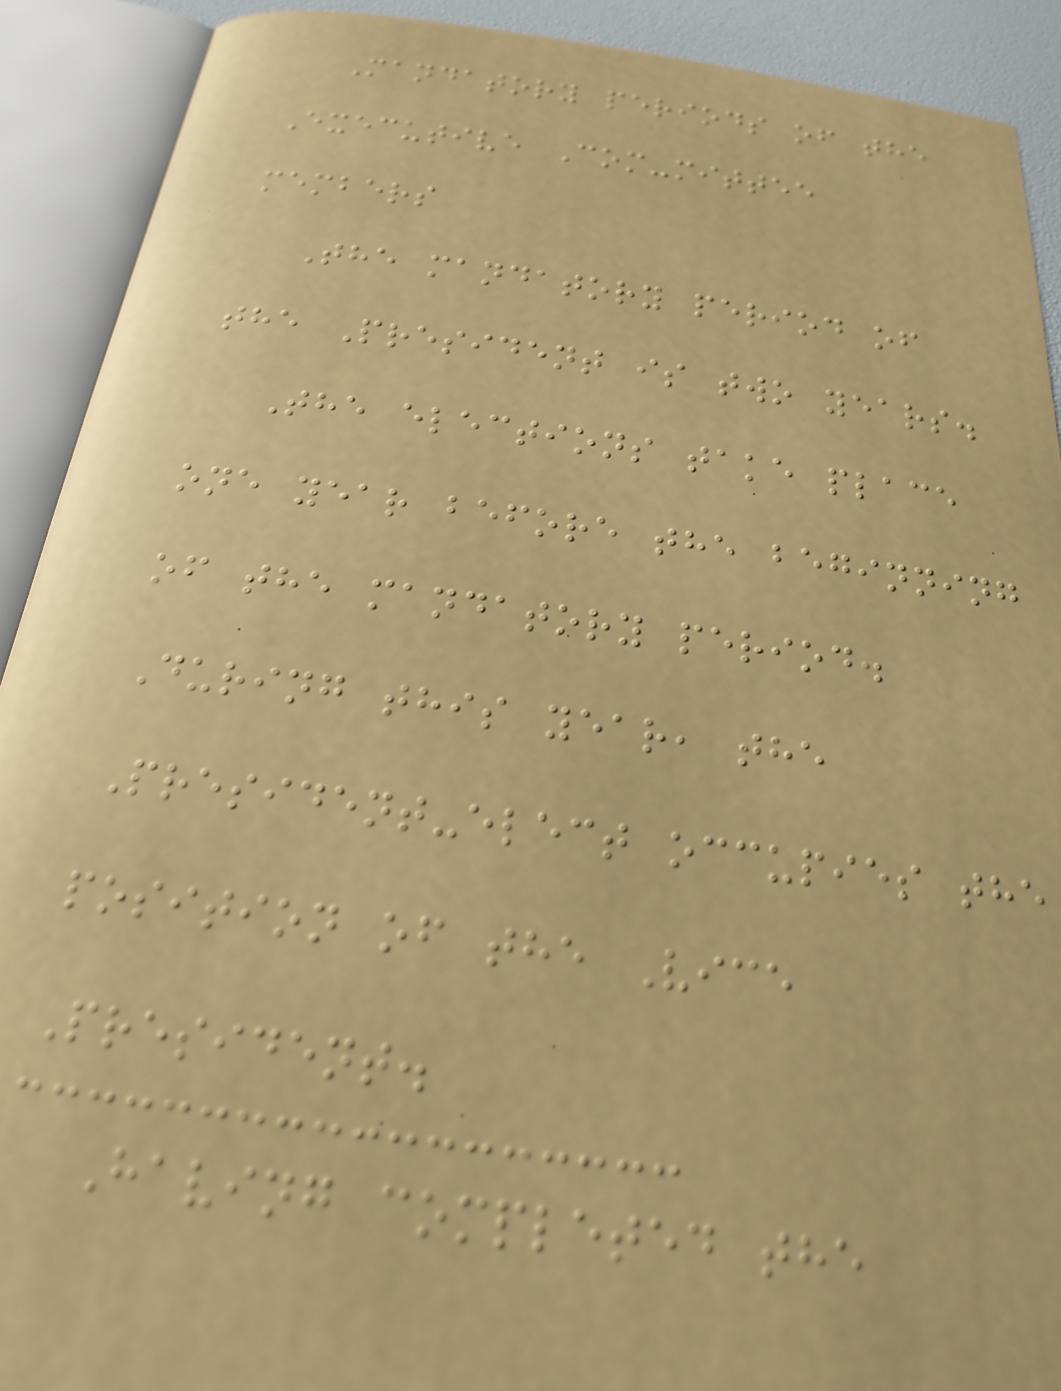Mandatory periods of the
Executive Com-mittee
members
The mandatory period of
the President is two years.
The elections take place
one year before the beginning
of the mandatory period.
During this year, the
President-elect occupies the
position of the Vice
President.
Having completed the
